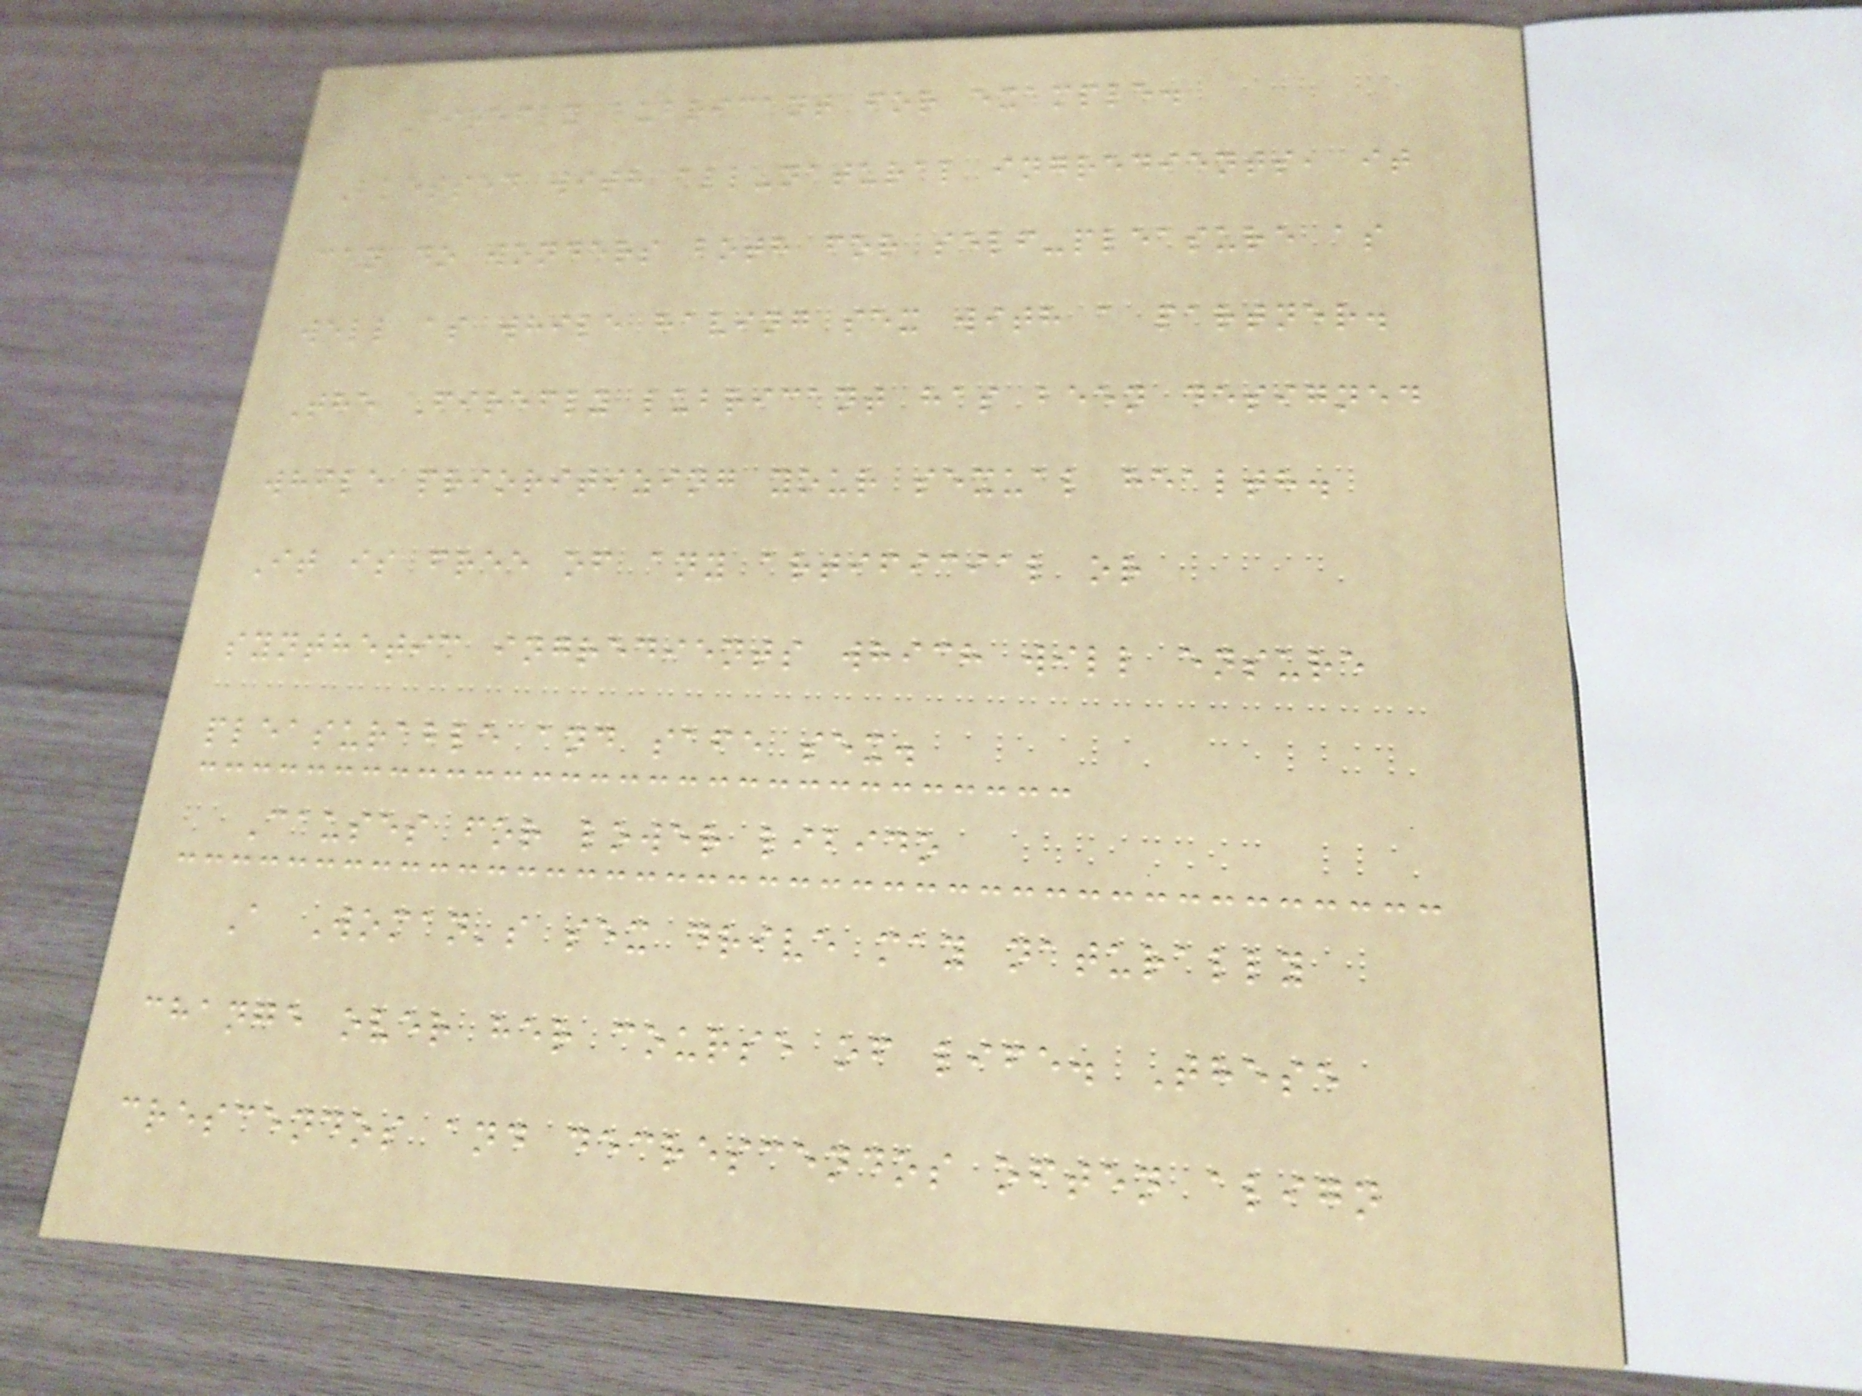Firefly lubricant for example.
Blessed with all-natural ingredients, it
can do wonders both for self-pleasure as
well as while having sex with a partner.
The Firefly lubricant has been designed
while prioritizing your sexual health.
It is free of any artificial or
synthetic ingredients which will ensure
pleasurable and safe sex.
Causes for lower libido
A Woman's sex drive may naturally
change over her course of life. These
crescendos and decrescendos often align
